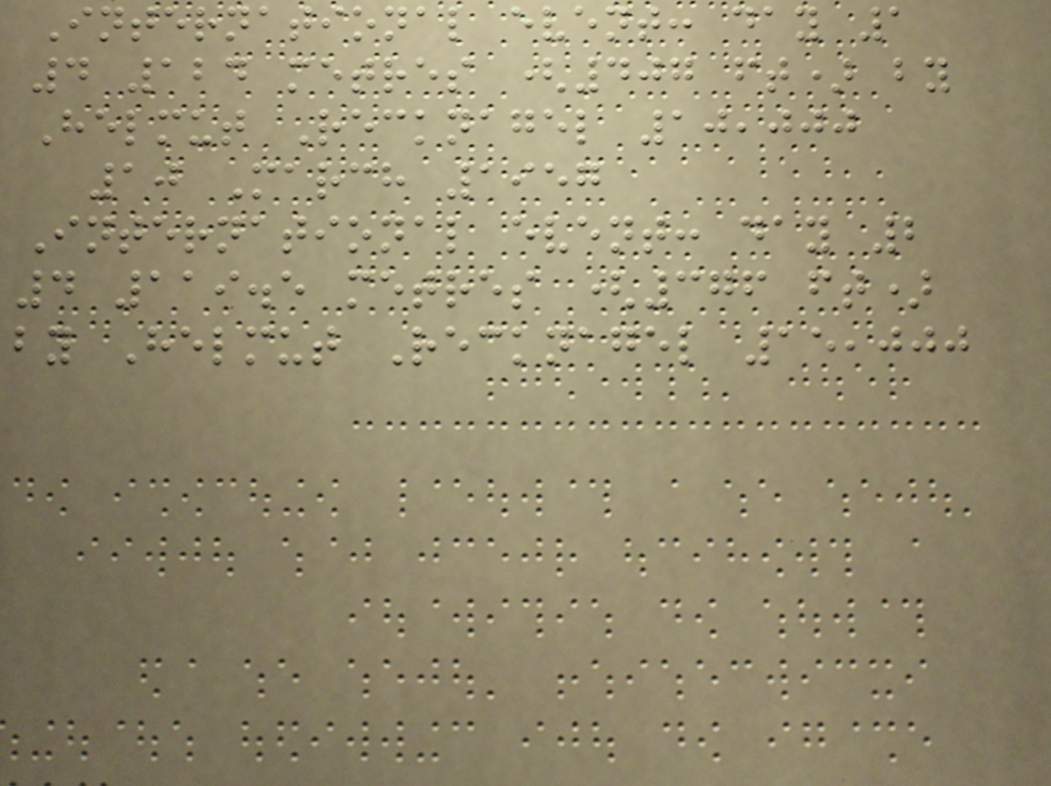International event: day 1
4 124 metres (407 ft) by
Helmut Recknagel 10,000
10 March 1957
International event: day 2
4 119.5 metres (376 ft)
by Helmut Recknagel 15,000
